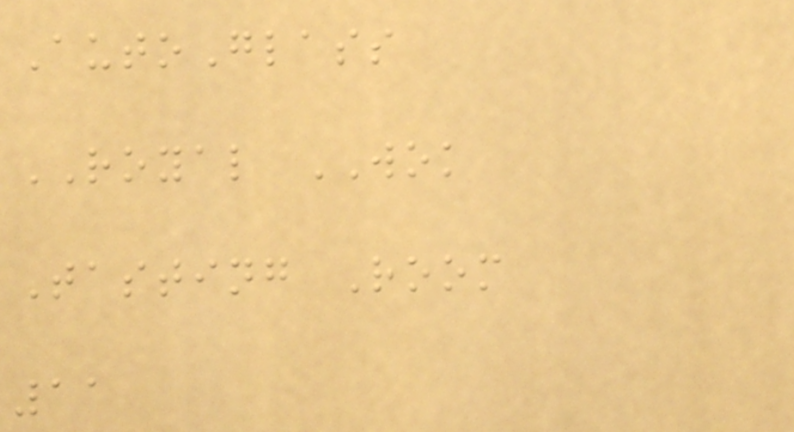AutoGlass
ROYAL WOK
Tasting Room
11
